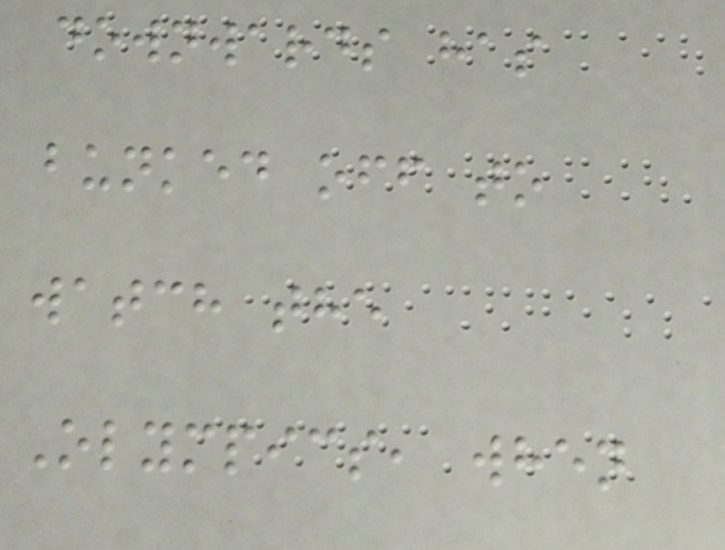downwards has
bunked off to
watch the
Olympics, when
